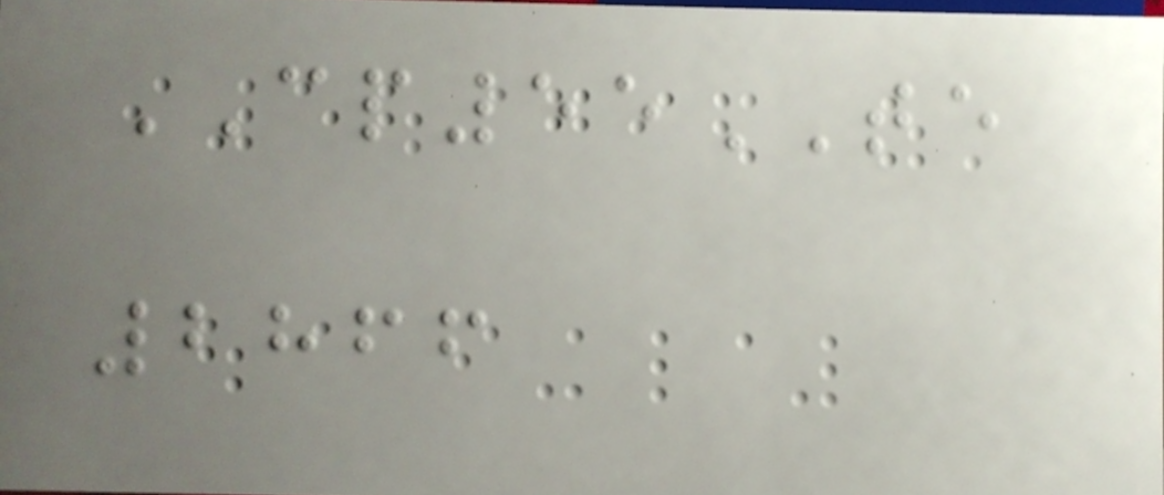CP55TE
2866
